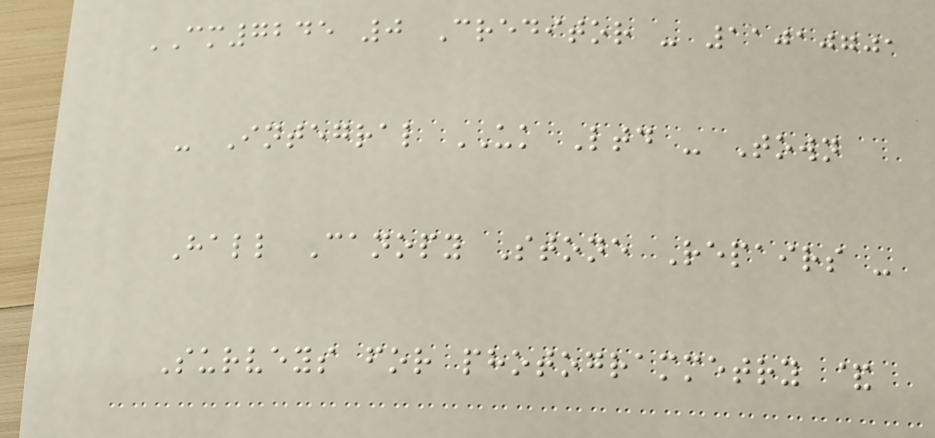CM7245 0 Creditor - 11010701
- Integral UK Ltd - Town
Hall Canopy Stone Repairs -
Surveys for photogrammetry &
